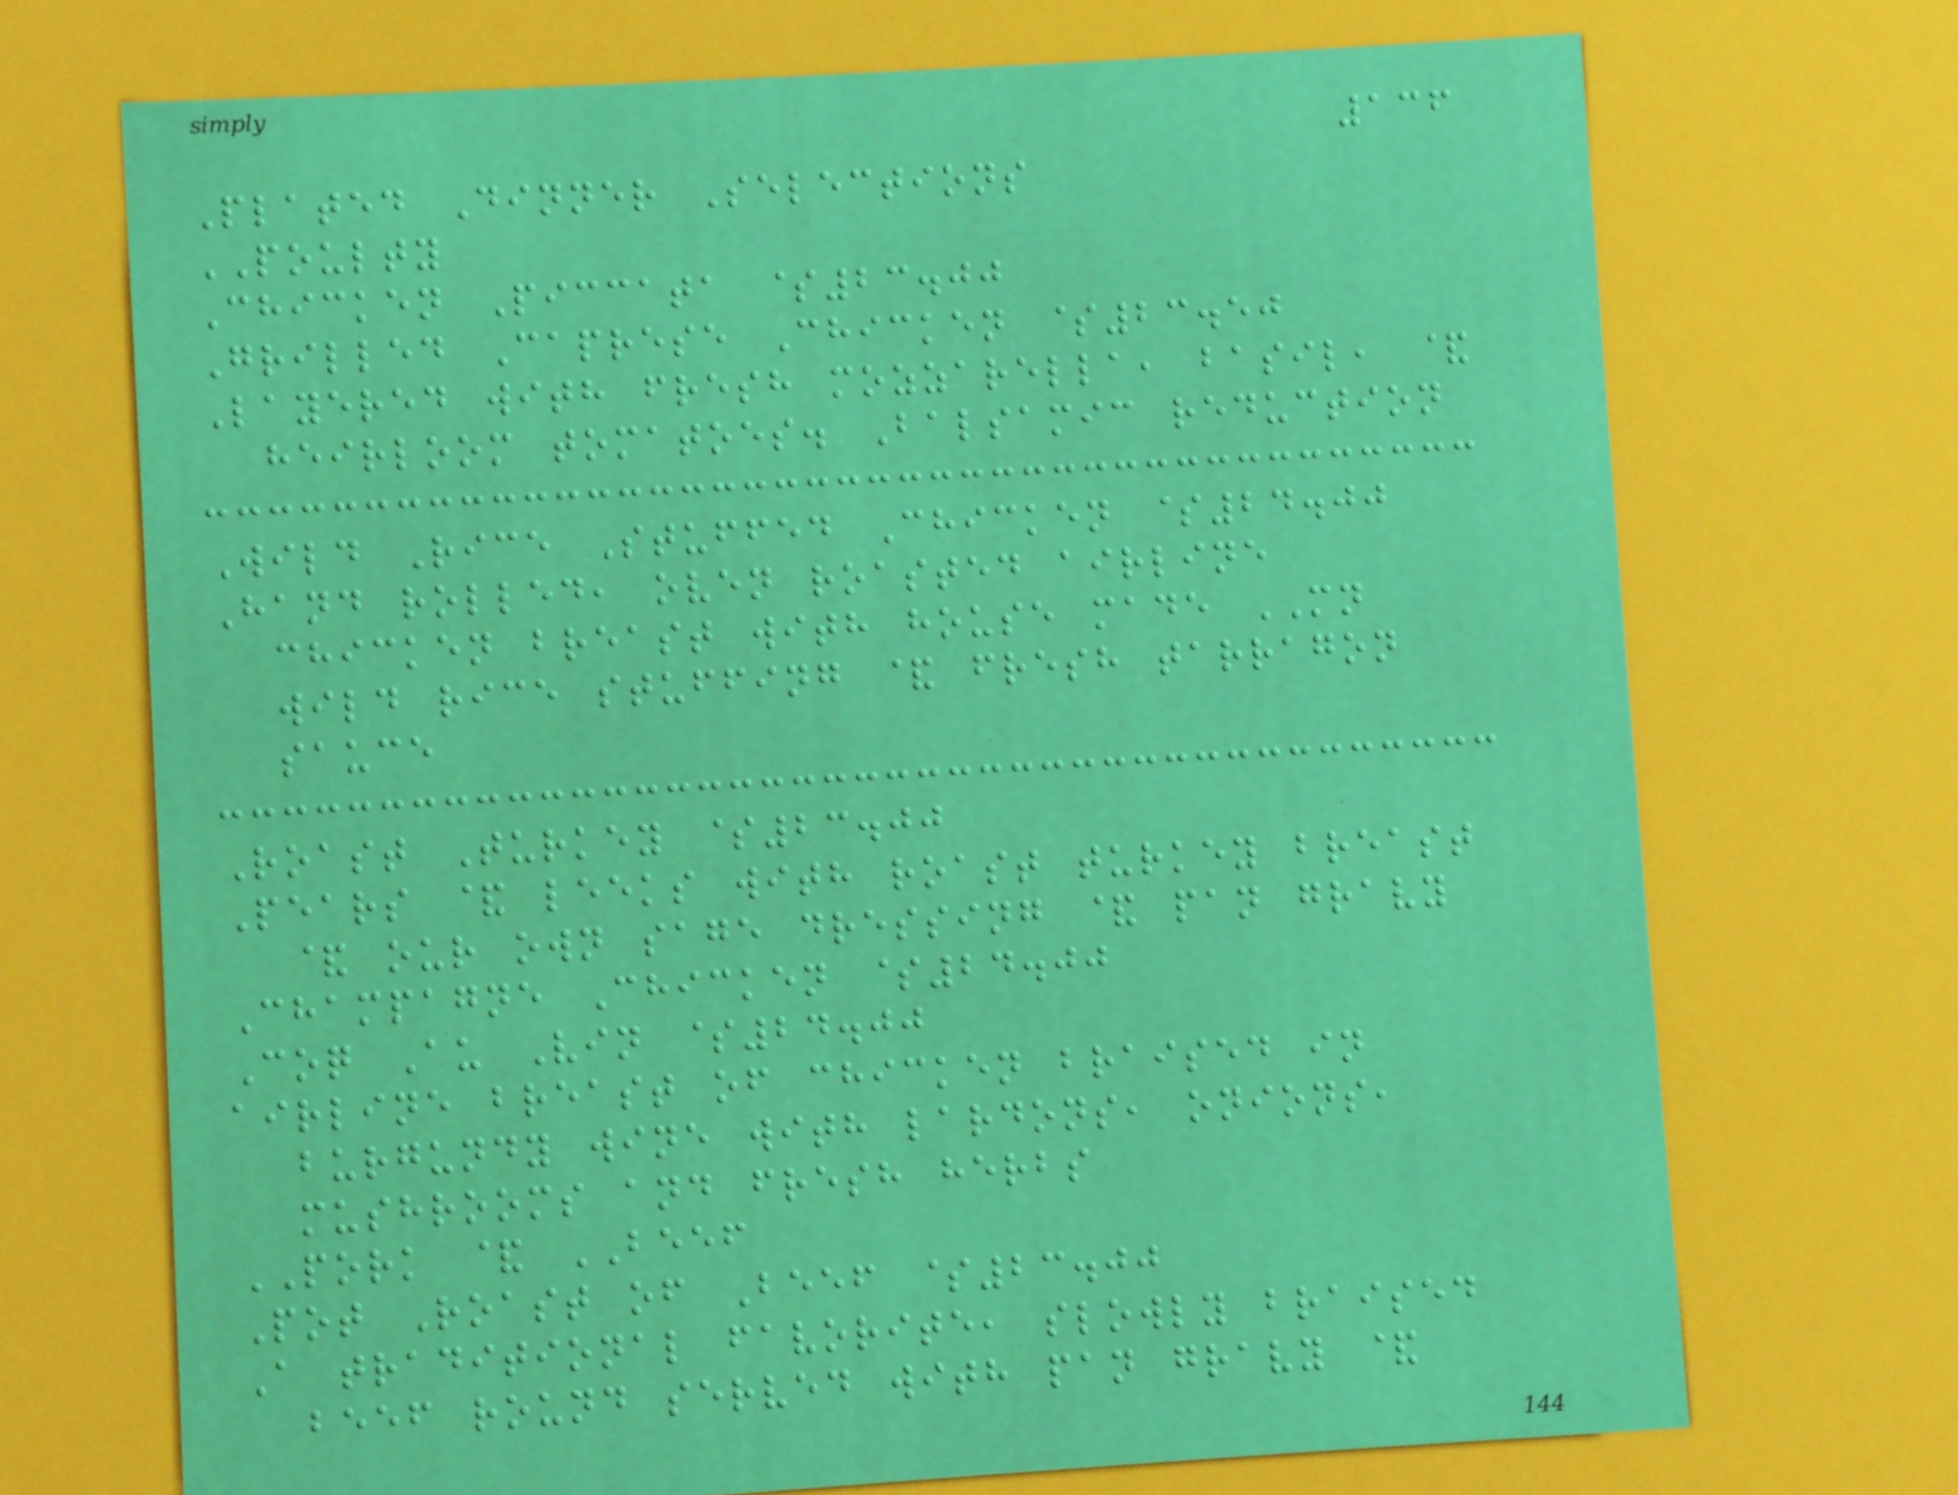136
Plated Dinner Selections
POULTY
Chicken Piccata $23.00
Grilled Caprese Chicken $23.50
Layered with fresh mozzarella, basil, &
heirloom tomatoes. Balsamic reduction
Wild Rice Stuffed Chicken $24.00
Hand rolled, oven roasted airline
chicken breast with house made MN
wild rice stuffing & fresh tarragon
sauce
Roast Turkey $23.00
Pears & leeks with roast turkey breast
& our own sage dressing & pan gravy
Champagne Chicken $24.00
Coq Au Vin $24.00
airline breast of chicken braised in
burgundy wine with lardons, onions,
mushrooms and fresh herbs
PORK & BEEF
Pot Roast of Beef $23.00
A traditional favorite, slowly braised
beef round served with pan gravy &
